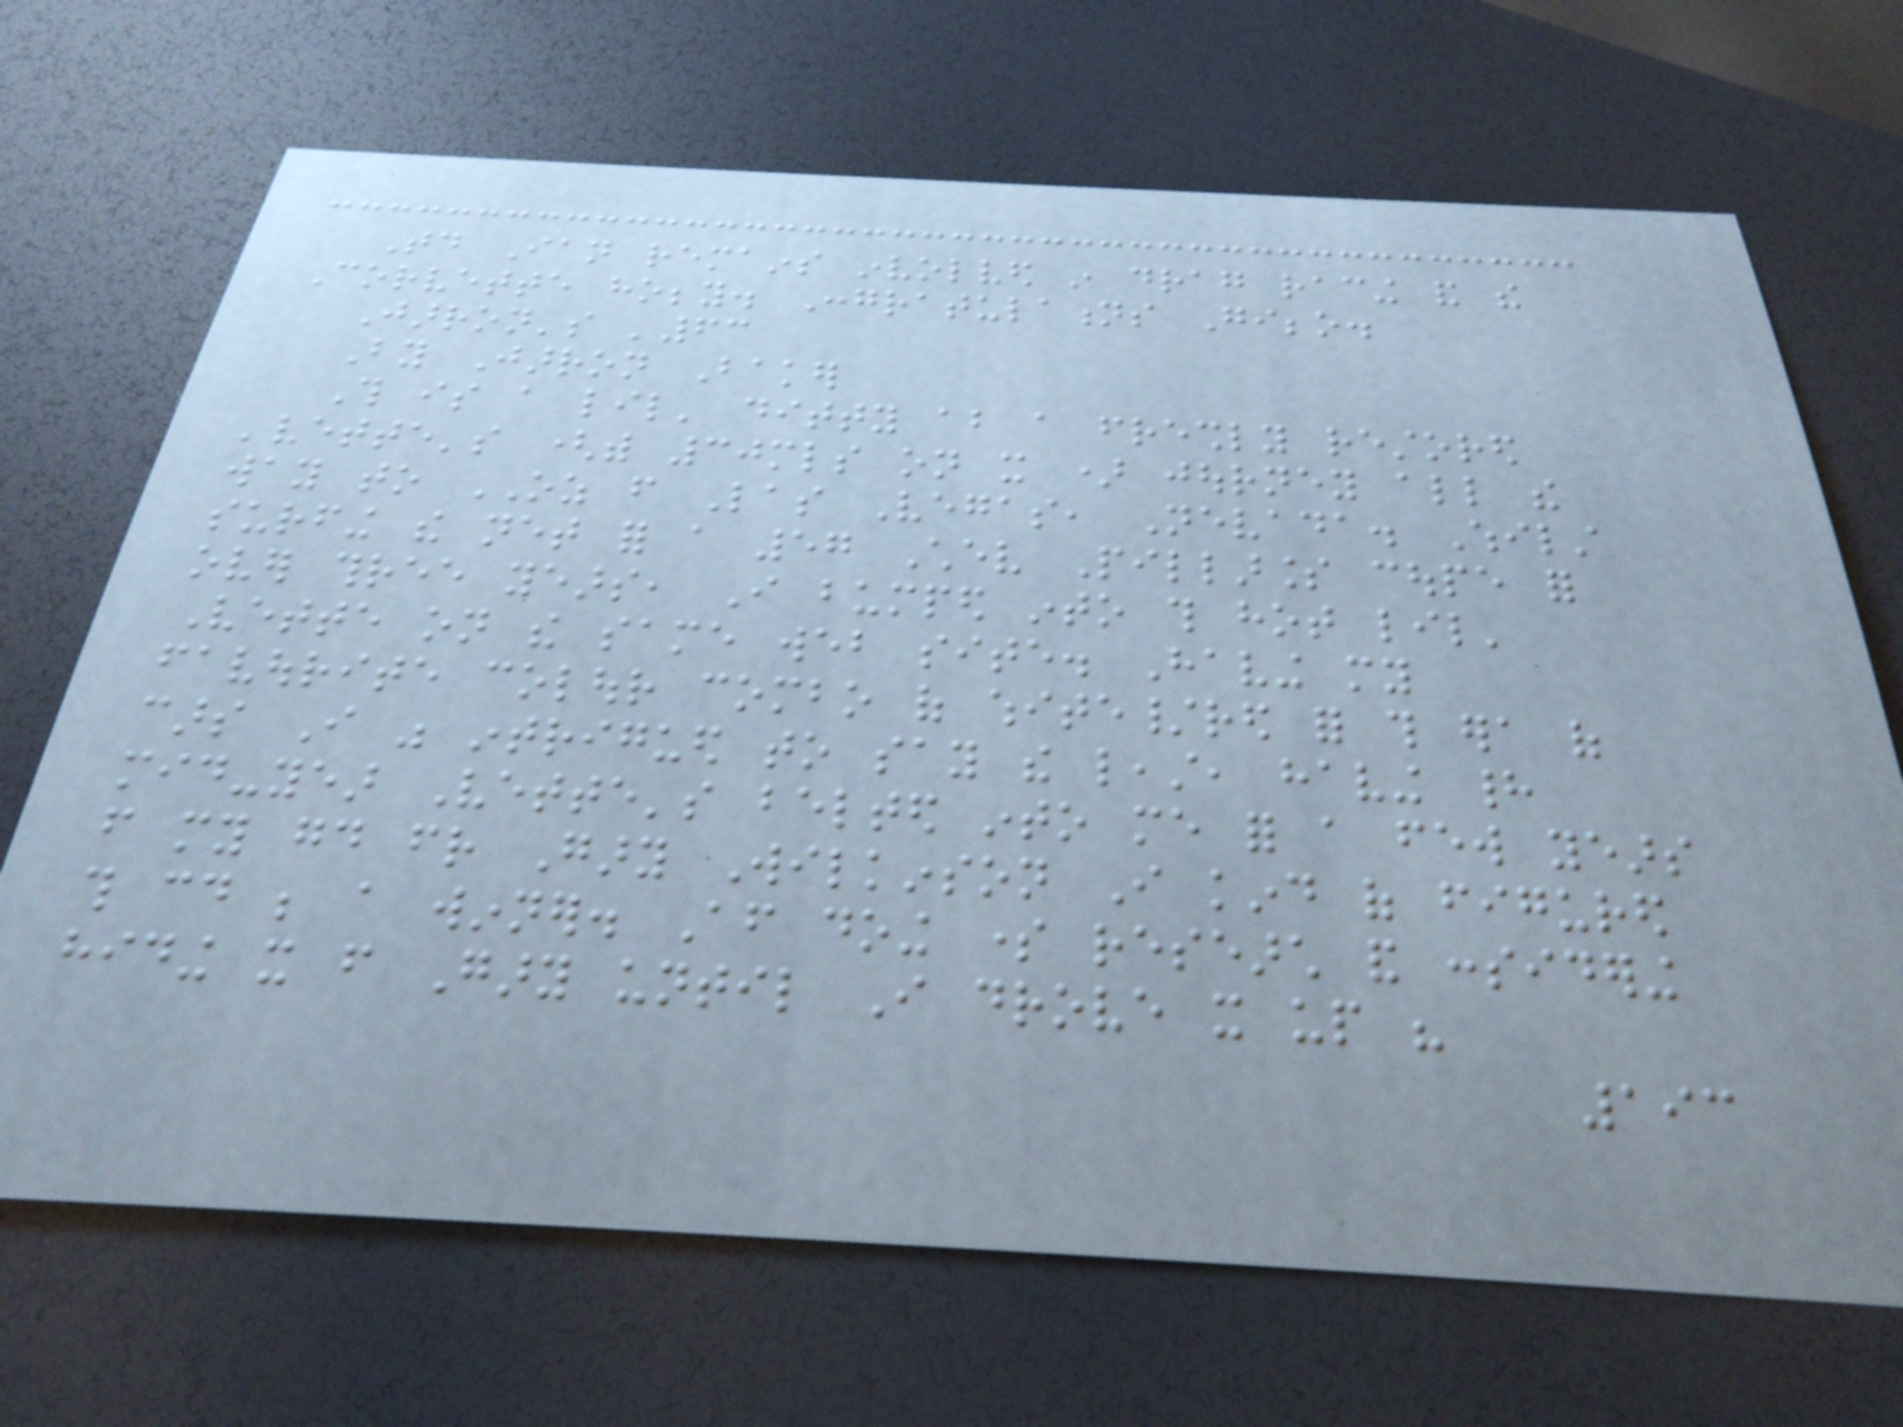Today Ian remains involved in drag racing and the
Corvette hobby. Congratulations Gibbo.
Jarron's '63
By Jarron Baker
This is a lil' ditty about a freshly restored
'vette's (with 30mls on it ) journey all the
way to OZ from Las Vegas, Nevada. Whilst
surfing the net for a 57 Chev Pillarless coupe for
over three years, I bumped into this hot lil'
Vette on the same web site. Having my
favourite colour combo of white/red for this era of
cars I was intrigued to say the least, having had
mid-year Vette's belted into me for a few years
from my good friend Gary Wilkinson I kind of figured
this could be a winner. After doing some research and considering
hiding it from Gary until I drove it up his
193
